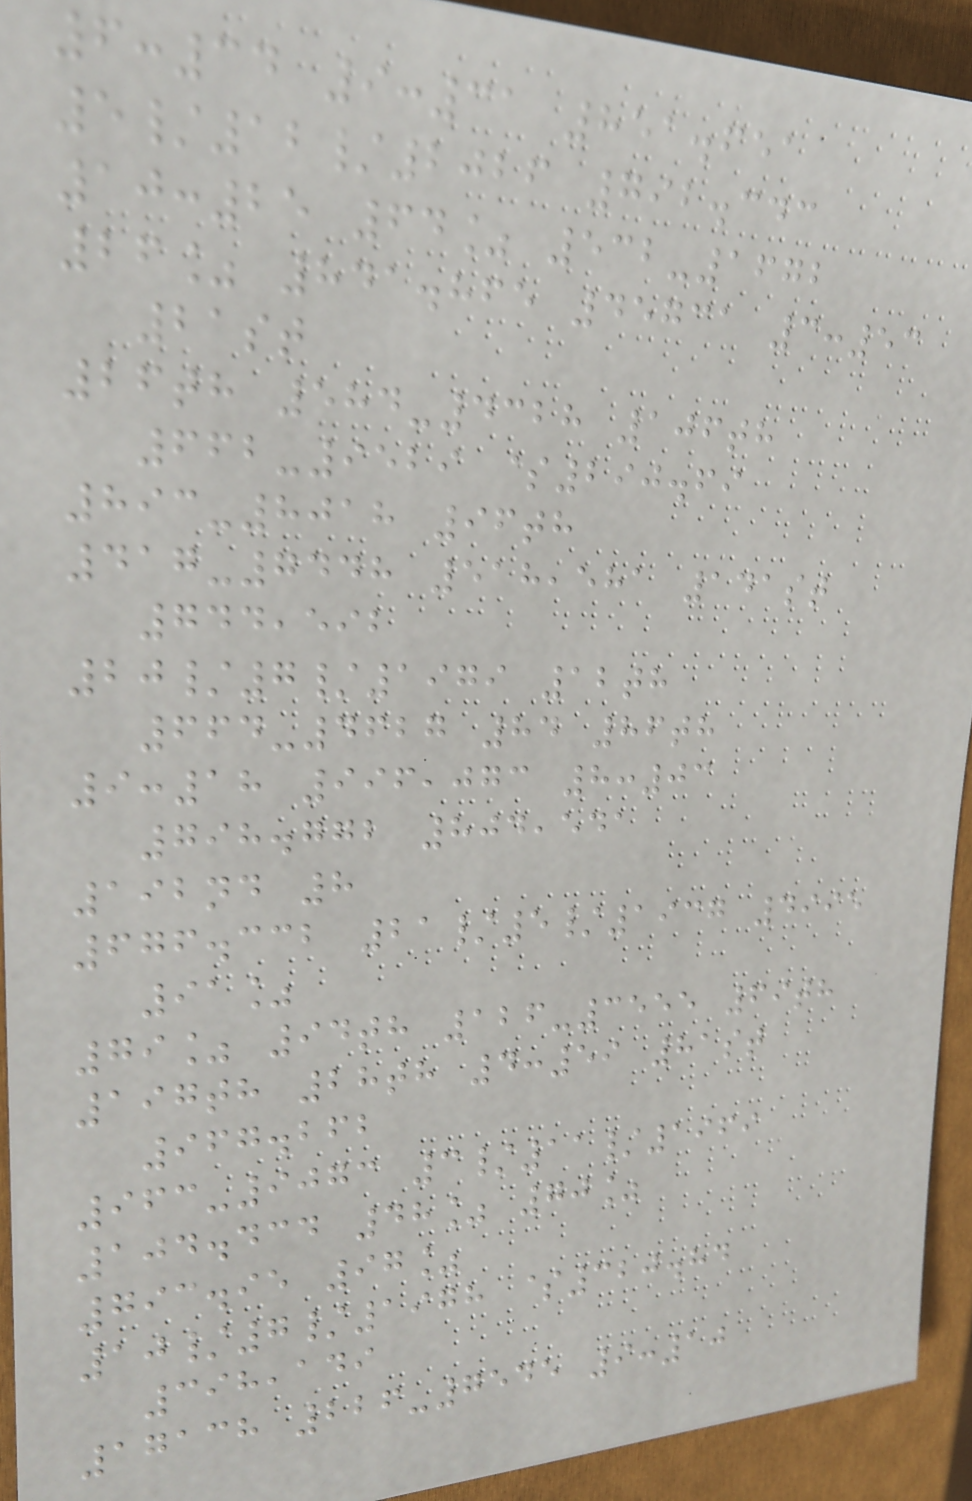6:34 9:31 851.651
5/12/2026 792.343
10:25 64% 532-1672
26% 841.865 45731 3:53
21st
26th 584-4328 106th
662-9529 $290.69
893-8018 96th
417-7448 518,581 141st
744,592
20/7/1979 12th
664-4627 84 86th
9:18 996,073 8:03
798.772 804,541
192nd 8
676.332 21/5/1937 4995
91%
79% 94th 126-3555 69th
197th 28th 4:59 81st
967.262
963-9073 3/11/1969
104.434 48% 70%
793.95 97%
10/7/1978 $320.84
398,149
17138 226-7545 9:10
